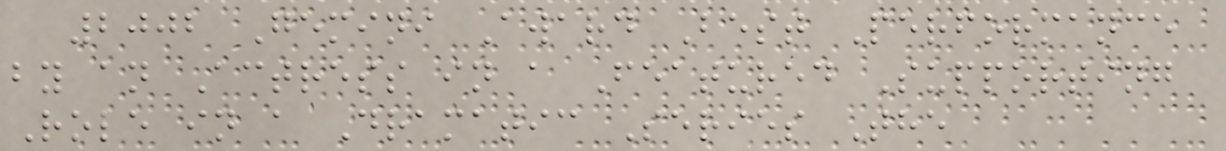2002 Gemini Award Best Performance
by an Actress in a Featured Supporting
Role in a Dramatic Series The
